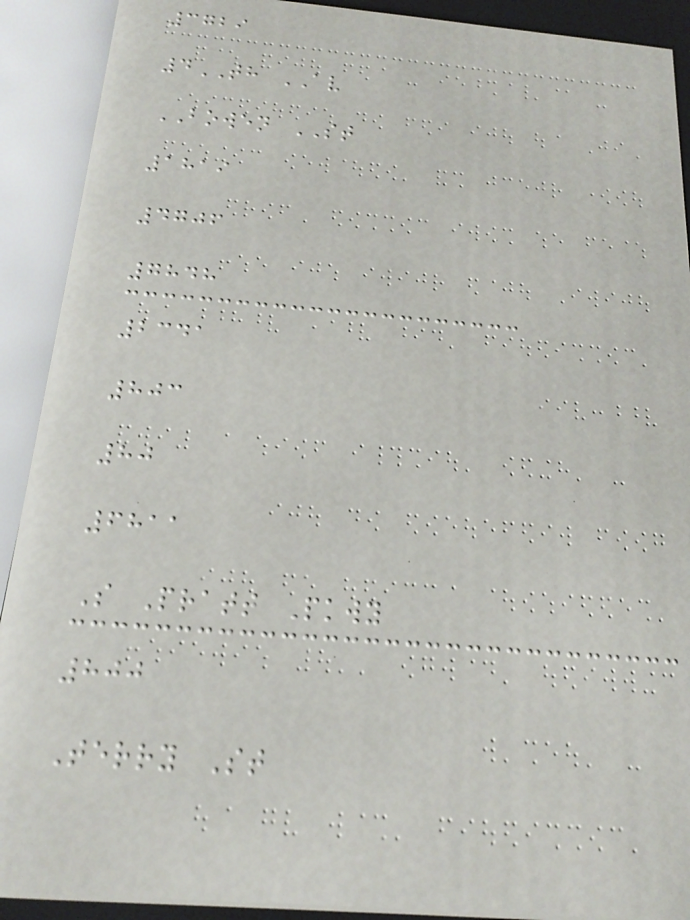3729
4TH AV
BOWEN ST
1819
4706
7848
2341
803
80
6811
S Pratt Pkwy
800
Terry St
